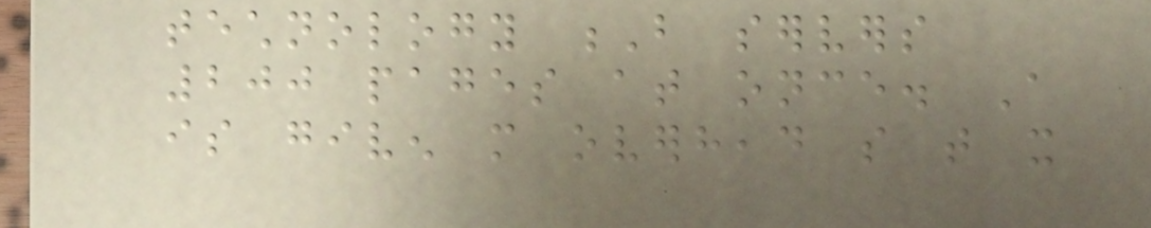technology B servers
200 pages at once. A
is given more overhead so that it
